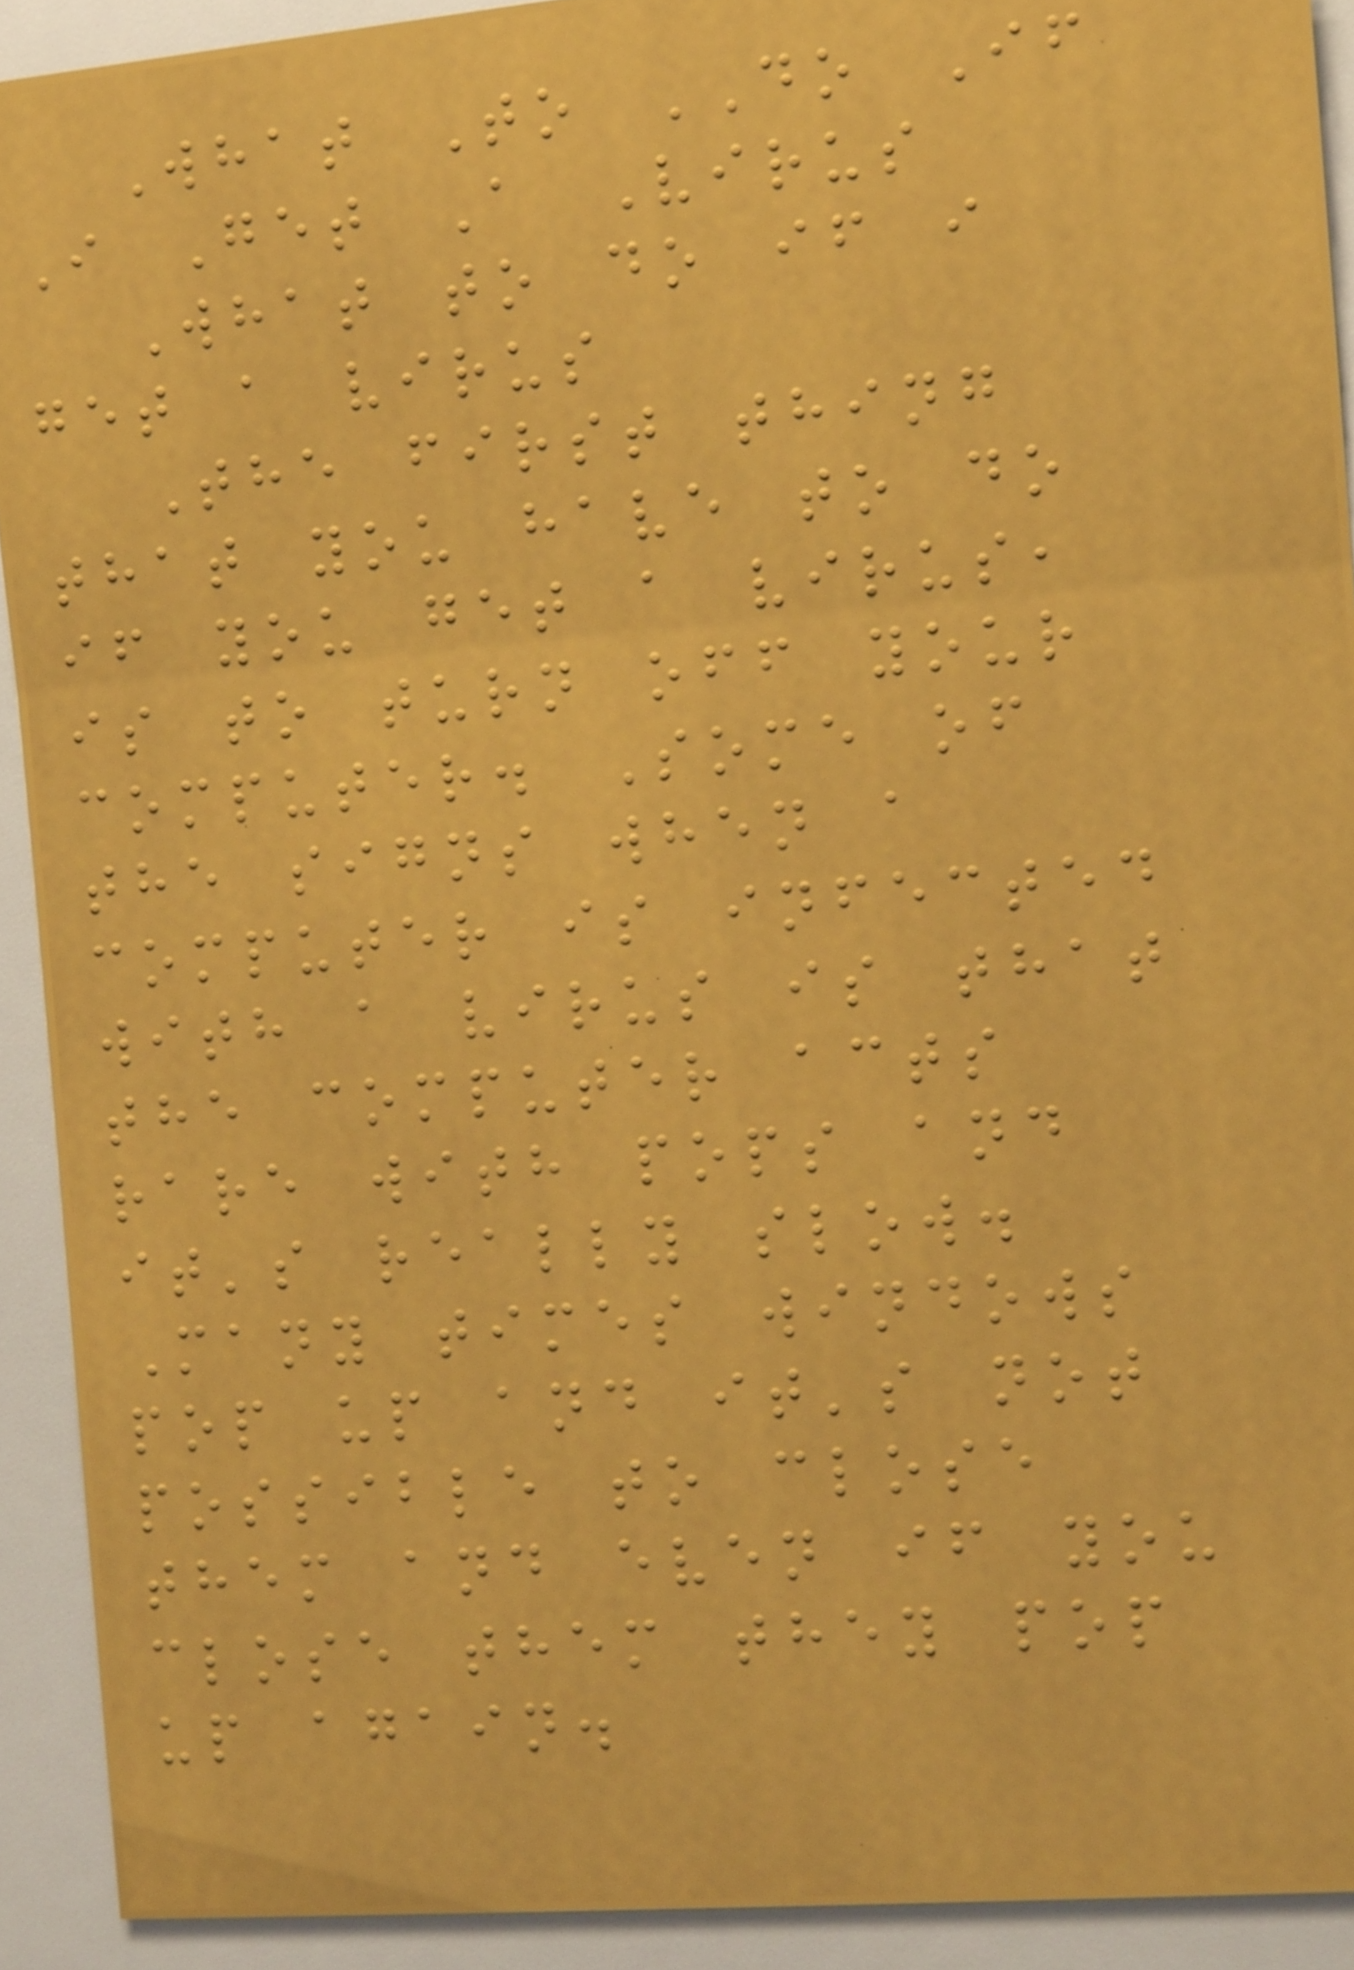What To DO If
I Get A Virus
What to do if i
get a virus
The first thing
that you have to do
if you get a virus,
is to turn off your
computer. Some of
the signs when a
computer is infected
with a virus is that
the computer acts
rare with pops and
it's really slow.
Many times windows
pop up and it's not
possible to close
them and even if you
close them they pop
up again.
